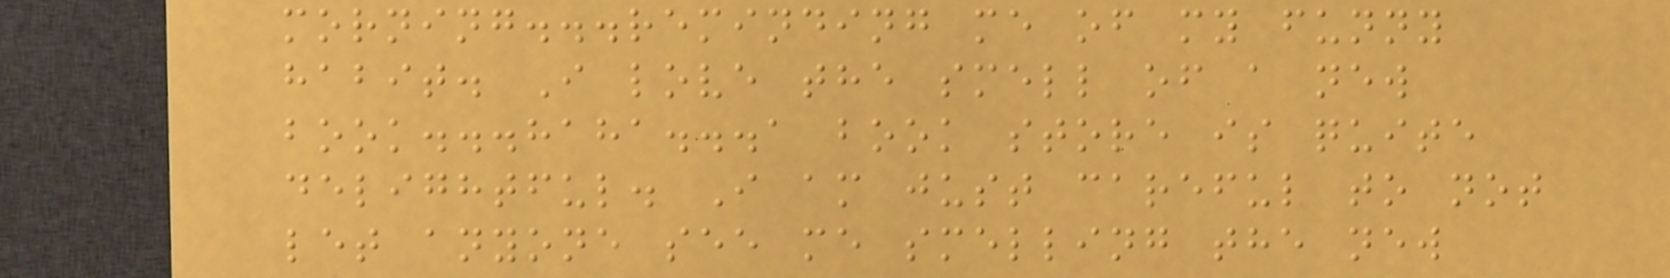morning...reminding me of my funny
habit. I love the smell of a new
book...haha...a book store is quite
delightful. I am just careful to not
let anyone see me smelling the new
